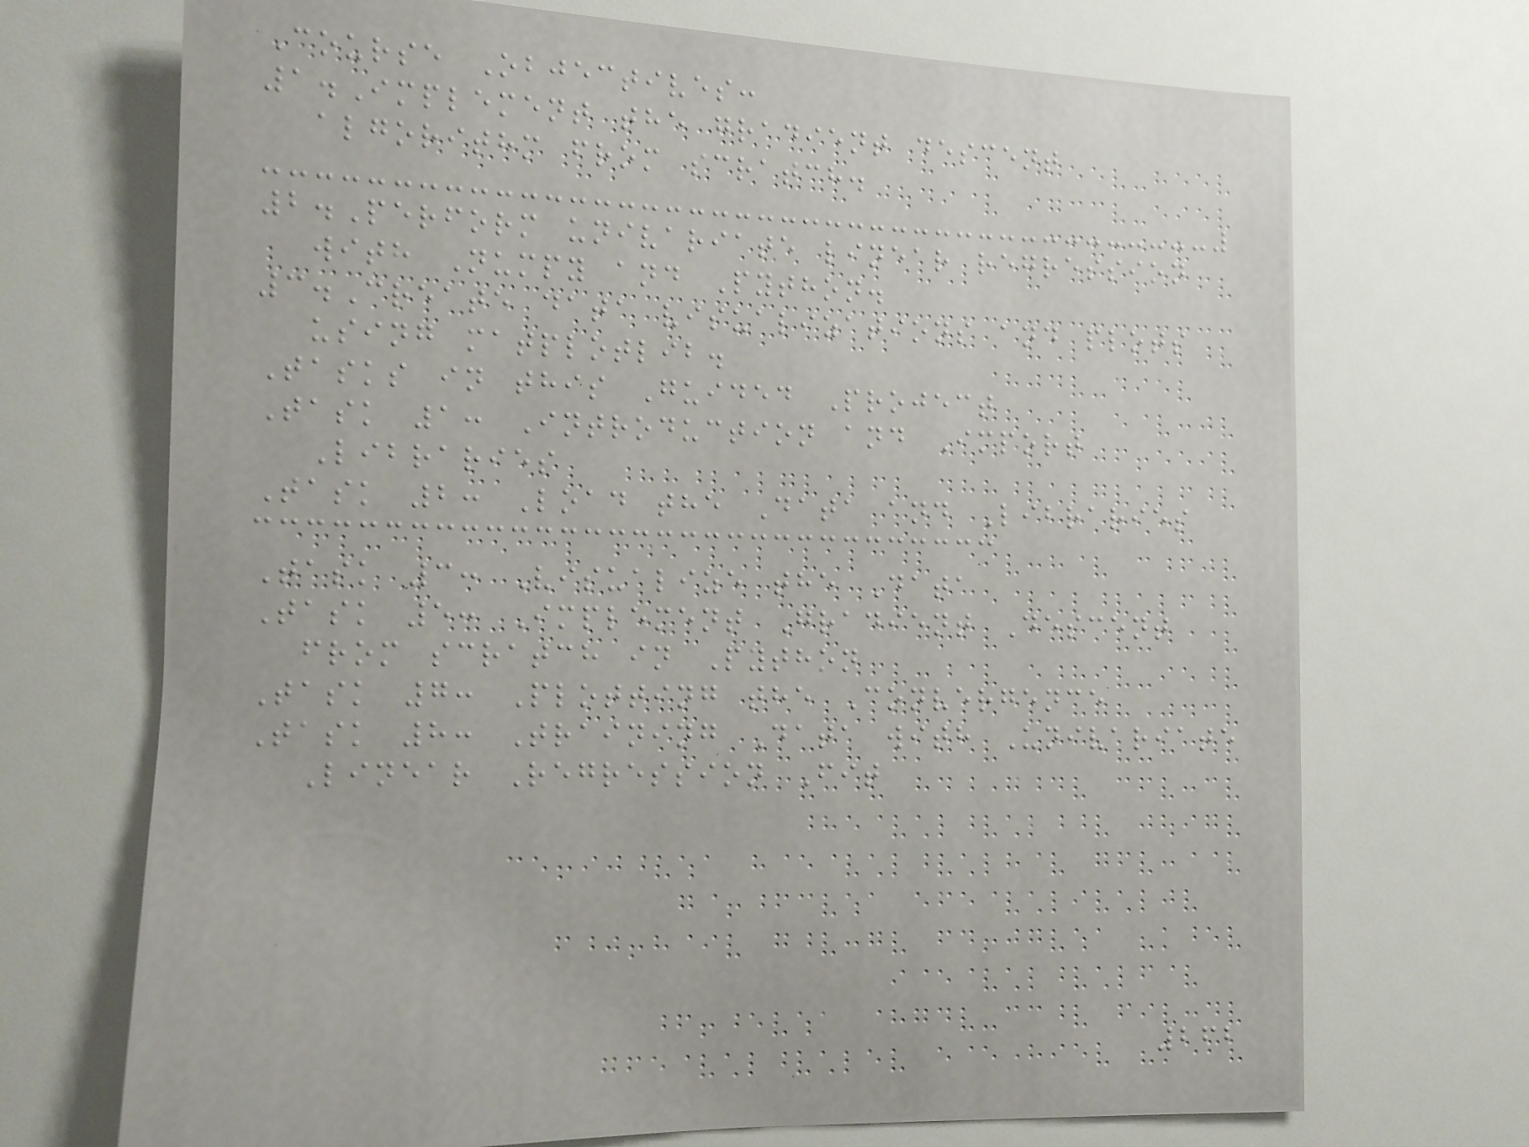Course Objectives:
1.Implement the gradient descent
algorithm from scratch.
2.Perform univariate linear regression
with Numpy and Python.
3.Create data visualizations and plots
using matplotlib.
Tasks in this Guided Project
Task 1: Introduction and Import
Libraries
Task 2: Load the Data and Libraries
Task 3: Visualize the Data
Task 5: Implement Gradient Descent
from scratch in Python
Task 7: Plotting the Convergence
Task 8: Training Data with Univariate
Linear Regression Fit
262
